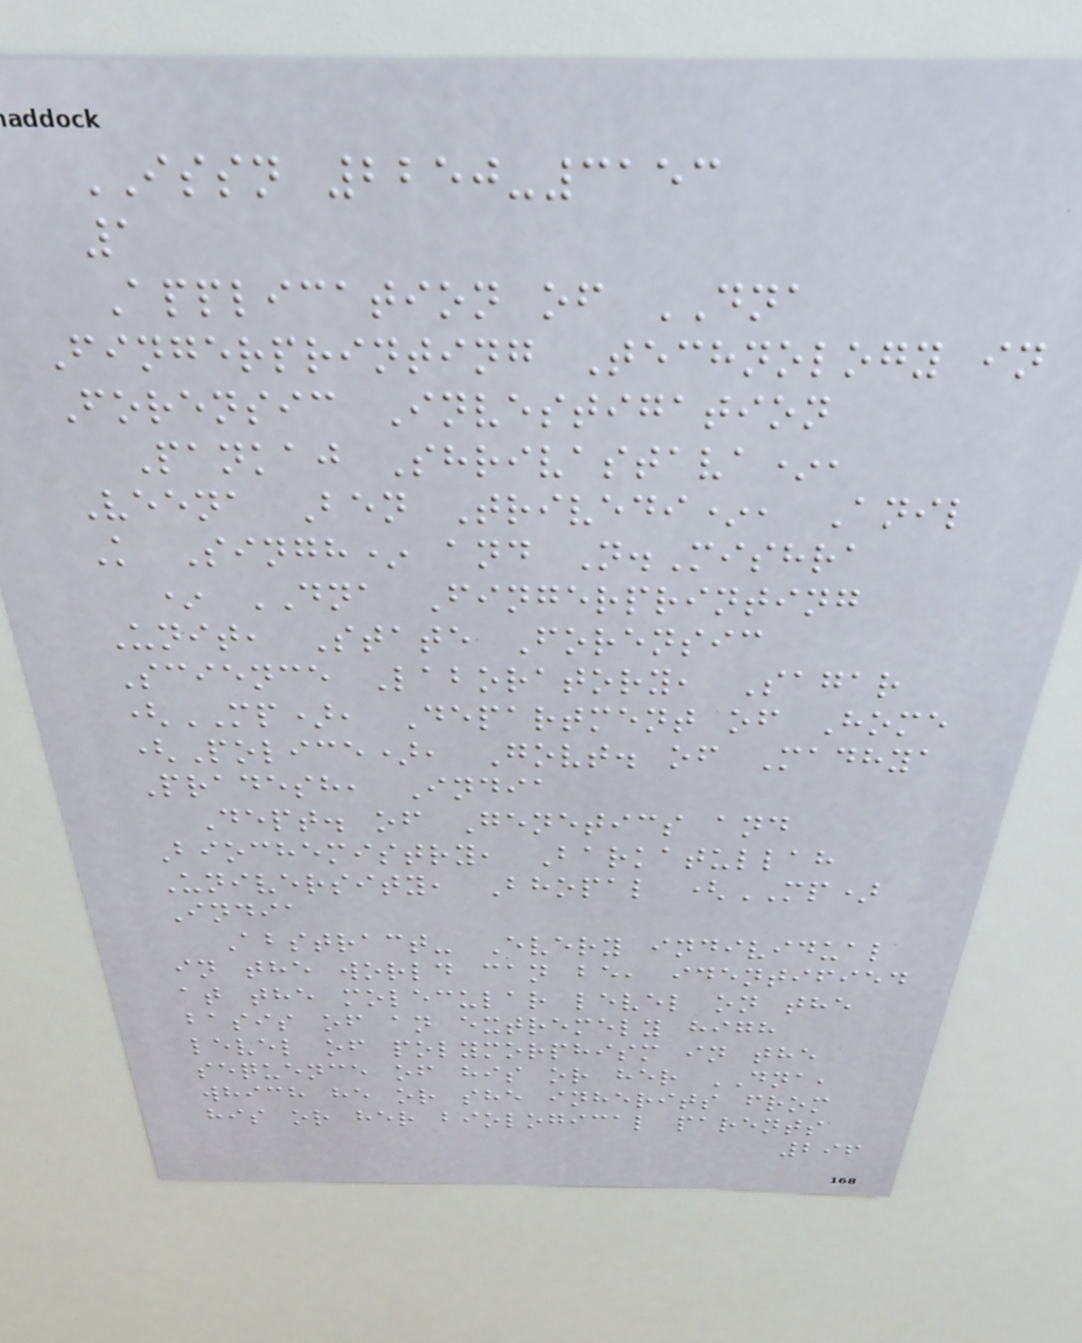ISSN 2250-3153
1
Application of DNA
Fingerprinting Technology in
Forensic Investigation
Pankaj Shrivastava*,
Veena Ben Trivedi*, Anil
K Singh* and N.Mishra
* DNA Fingerprinting
Unit, State Forensic
Science Laboratory, Sagar
(MP), Department of Home
(Police), Govt. of Madhya
Pradesh, India
Dept. of Genetics and
Biochemistry, Barkatullah
University, Bhopal (MP)
India
Abstract- Every individual
in the world can be, identified
at the molecular level on the
basis of an extremely high
level of polymorphism in the
sequence of his or her DNA,
which he or she inherits from
his or her biological parents
296
